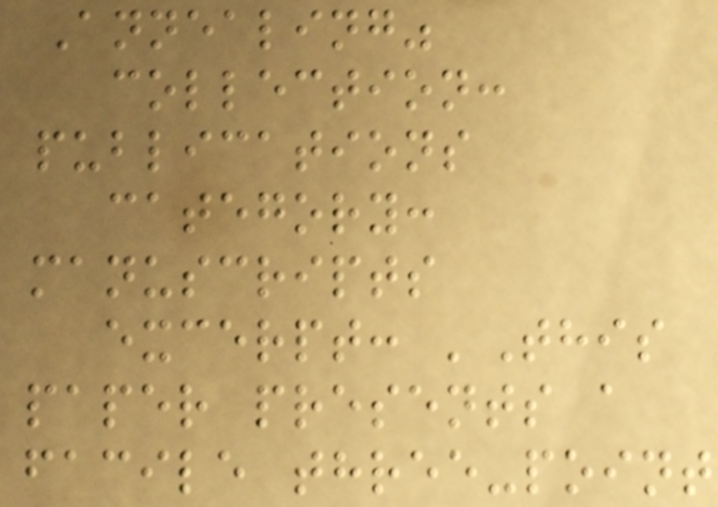Annealing"
collection:
publications
category:
manuscripts
excerpt: 'This
paper presents a
facile three-point
